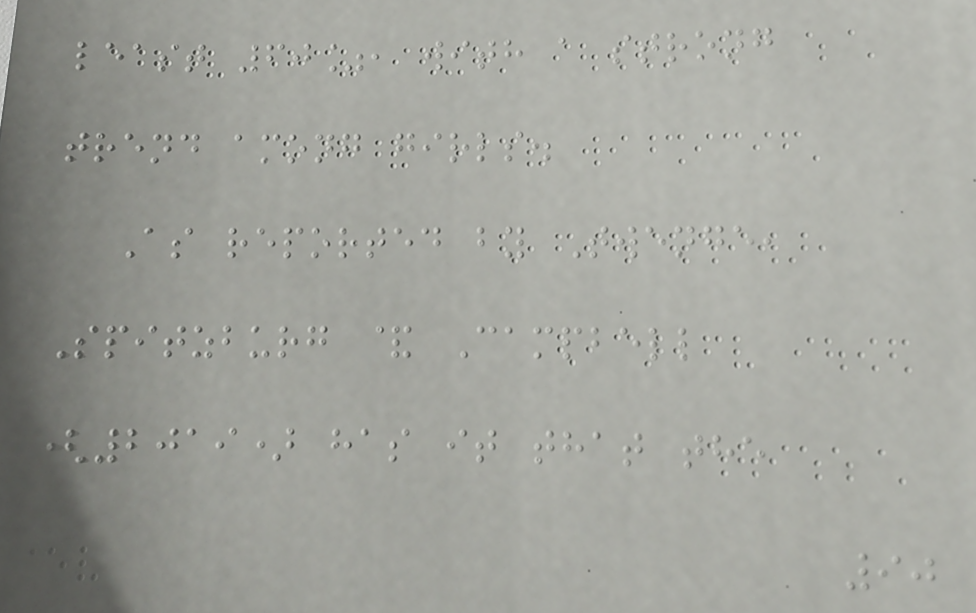least 60%, with a strong
trend among girls.
As reported by Twenge,
Spitzburg & Campbell
(2019) has it that the
90
